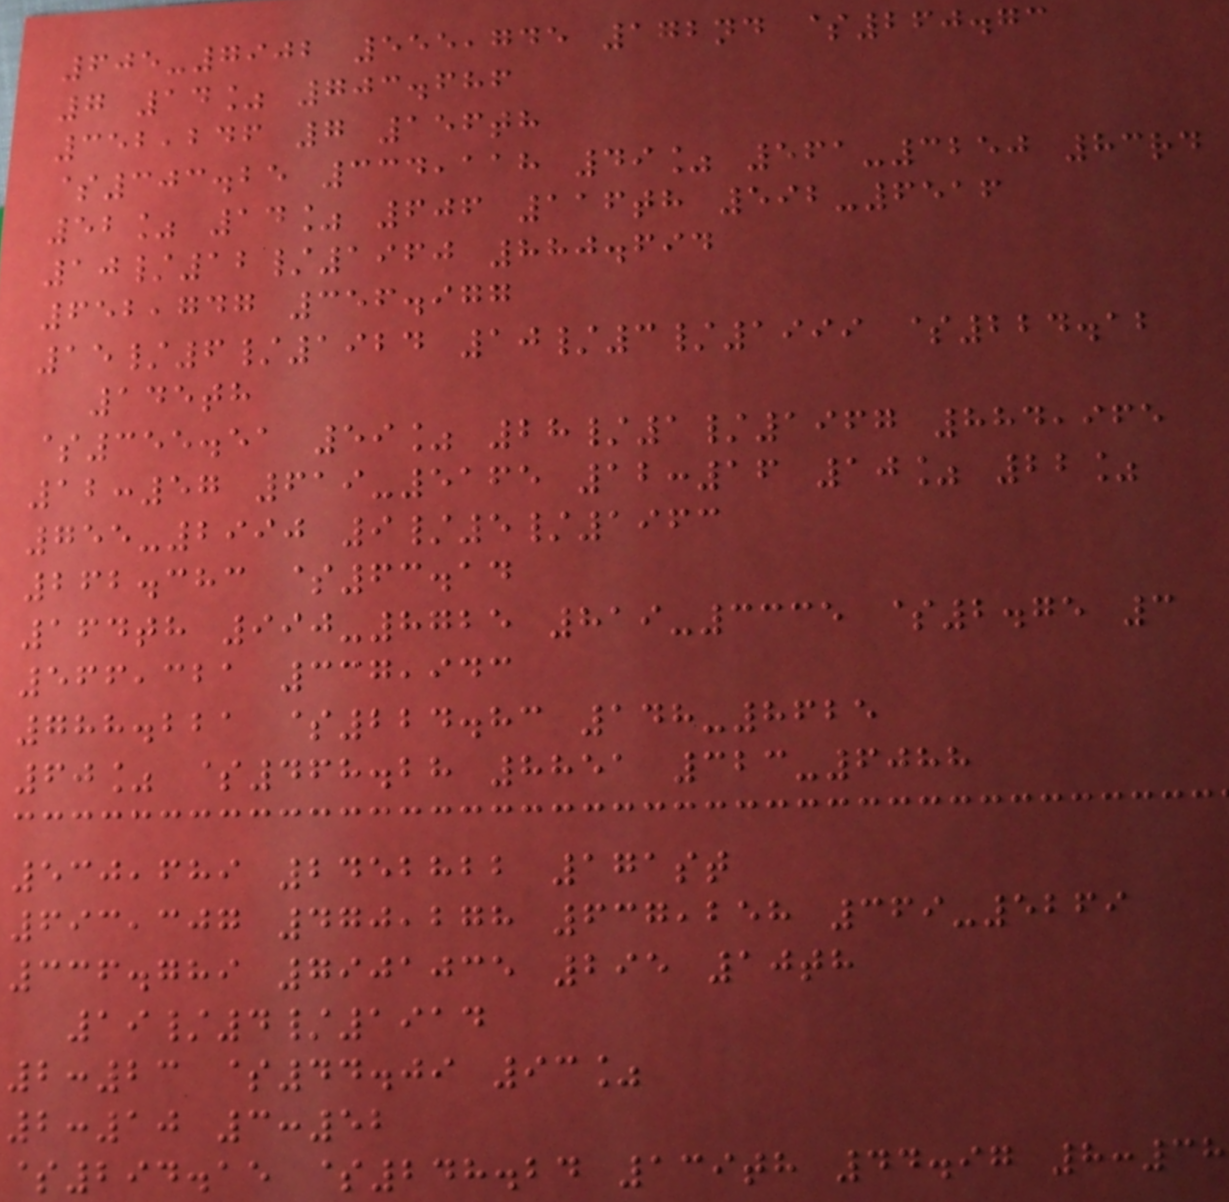605-7902 555,745 172nd $260.73
7 14% 703.686
352,246 7 156th
$303.25 334,118 49% 561-3250 83rd
52% 14% 606 116th 592-6516
10/12/1960 880.694
652,747 356.977
15/6/1924 10/3/1999 $224.12
145th
$355.51 59% 28/1/1967 884,965
12:57 619-5165 12:16 10% 22%
755-2990 9/5/1963
262.383 $63.14
164th 990-8725 819-3335 $2.75 3
566,321 337,943
788.221 $224.83 148-8625
60% $468.28 8851 323-6088
530,689 2452822 171st
693,307 470,278 637,258 369-5269
336.789 7901035 295 10th
19/4/1914
2:23 $44.09 93%
2:10 3:52
$294.15 $248.24 139th 44.97 8:38
